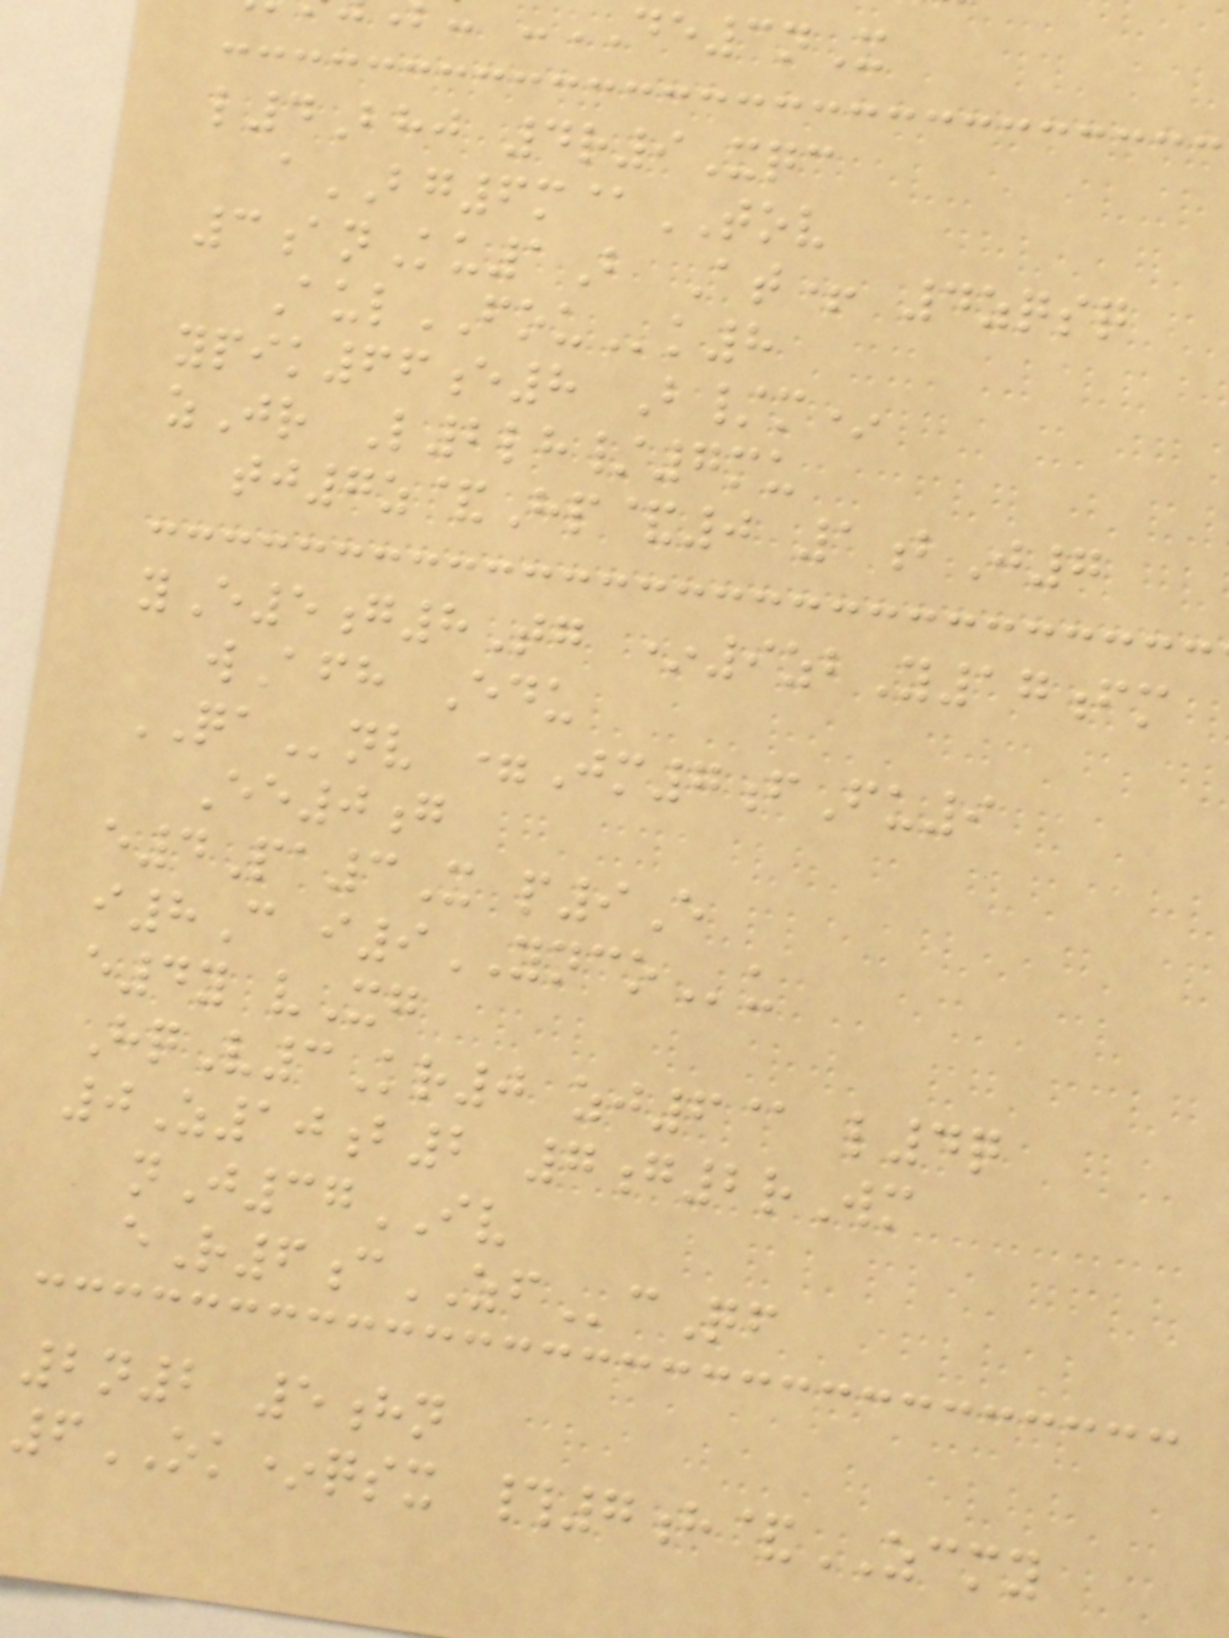3nX
l4Bhj 4r9Xqc
aBG6m@TOV
3anKu1B At+ 4zqsq
AulFOUk8
ypik66e8 B/m*
zJr L2lh/7mu
tj7z&Hp&0 1bJ7
yE5g8Tg *9zbY17fm
wAfh Edu
QAnv =Jm7fFu9
Ee0g
e4Pa3X p9E
i8C i9YNCOu
e4y vXg
HqV3Kr0 zj6@ l4q
0Z10b2 7g2rWm
nJ37IV
eR6cZFcQf
2n2 5hn
6OK*qsx #7h&ZCMY
